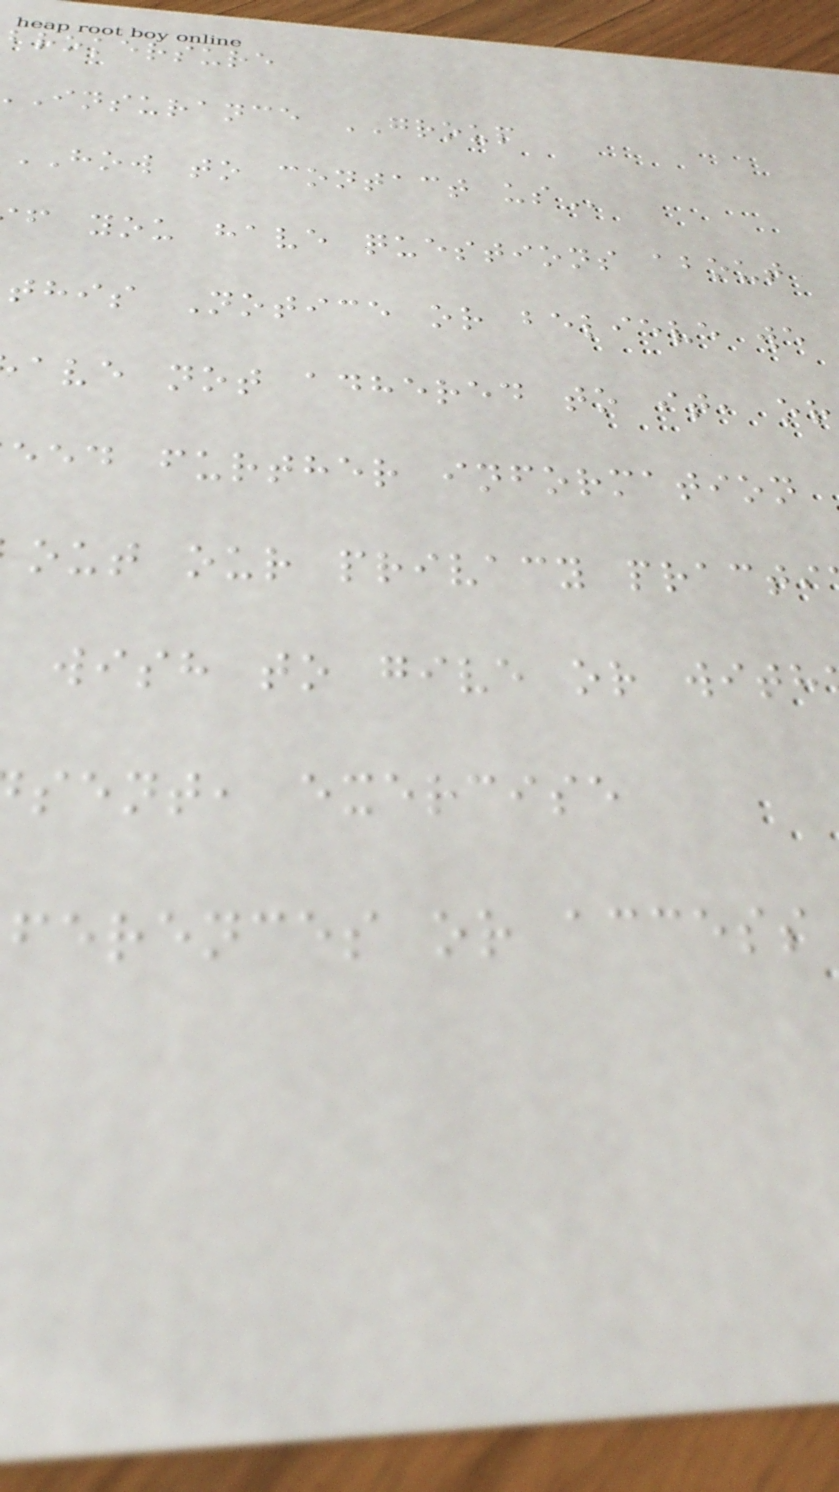brokersure
insurance GROUP
HOW to contact
f you have questions about
this Notice or believe we
ave not adhered to it, or
eed further information
out our privacy practi
wish to give or with
sent, exercise
ferences or access
